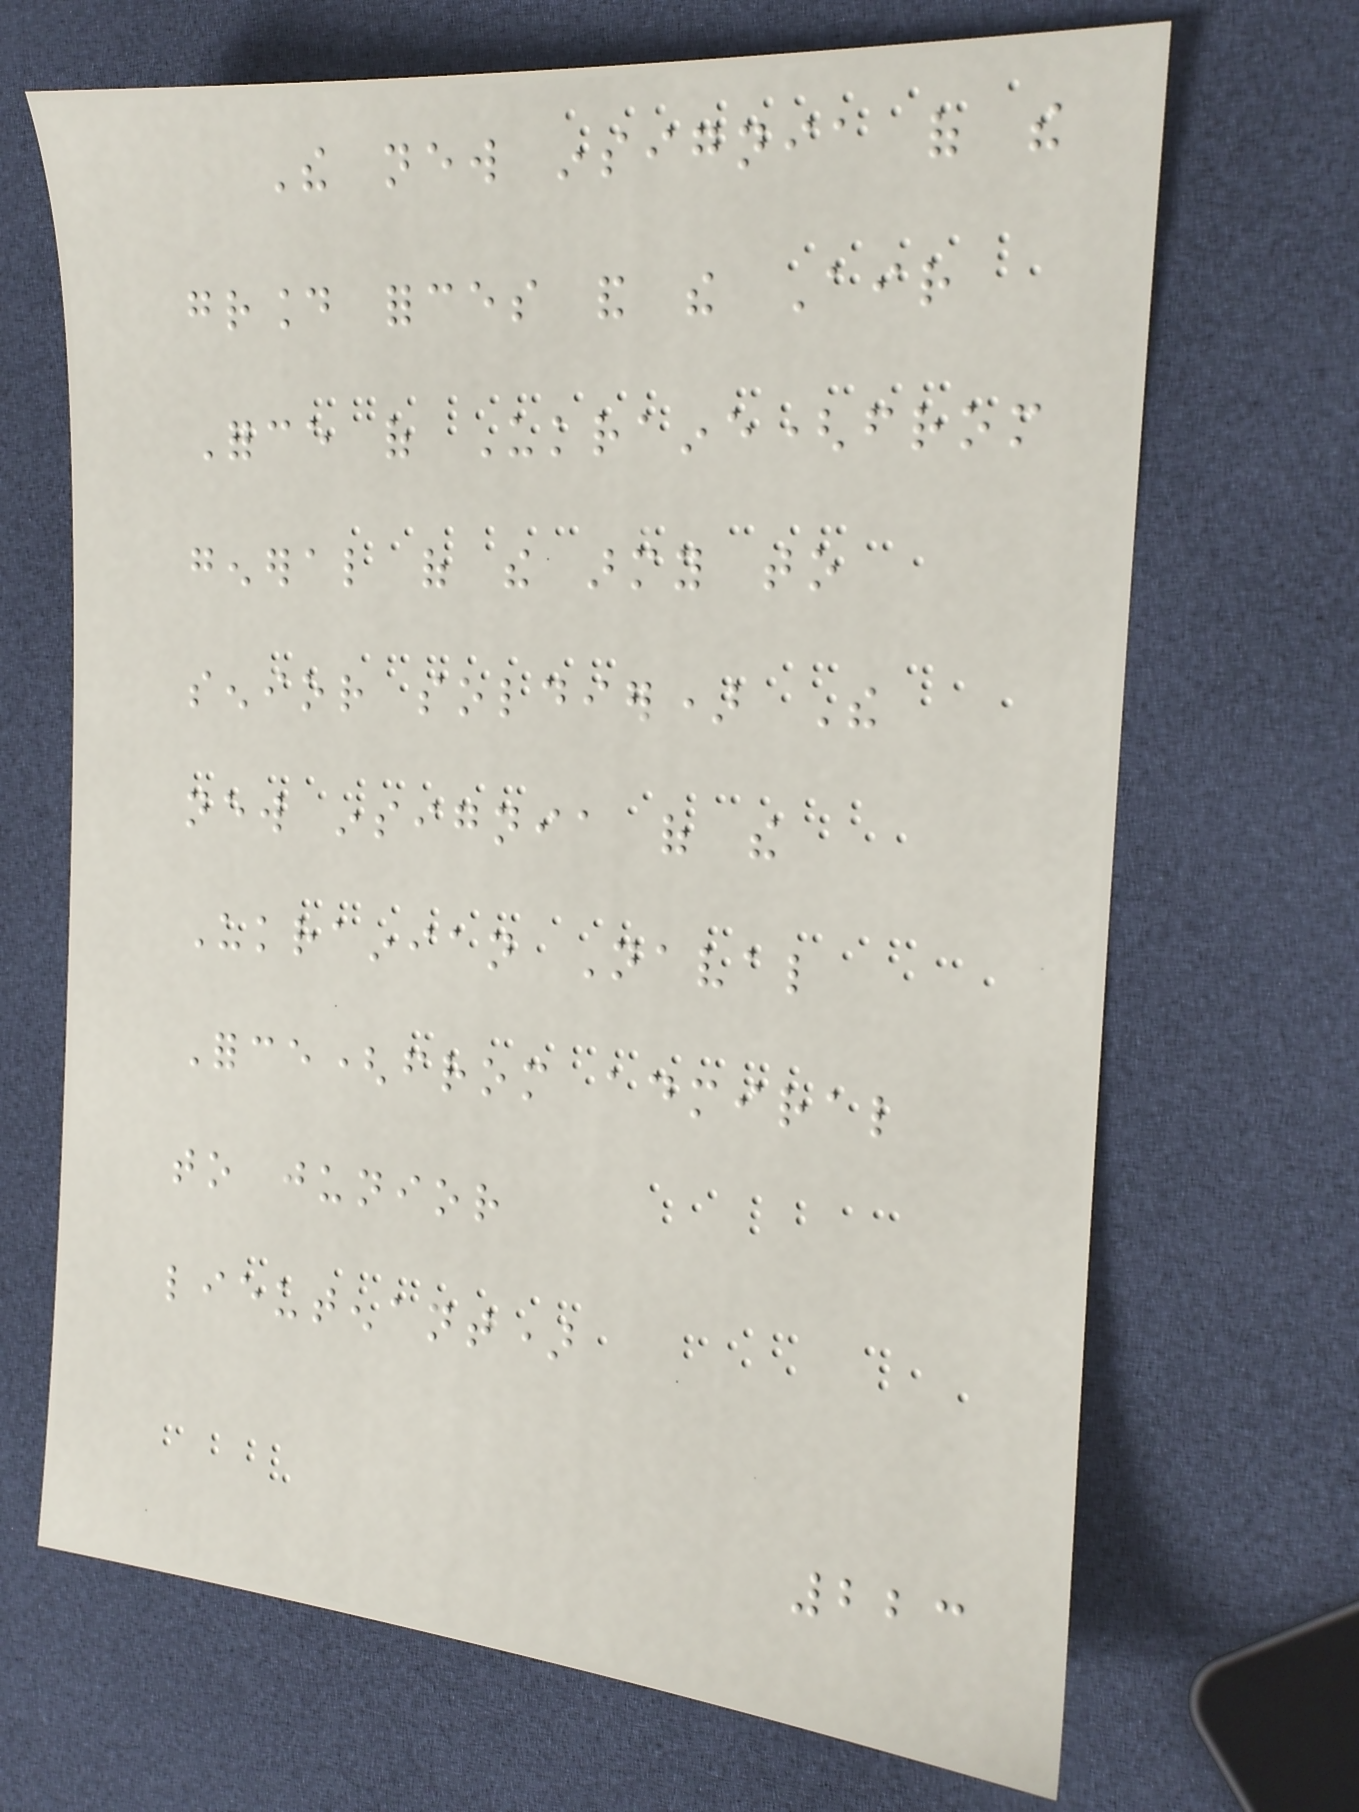The new insignia of the
ground forces and the Air
Force of Ukraine(from
general of the army to
senior soldier) The
new insignia of the
Ukrainian Naval
Force(from admiral
to junior
lieutenant)
223
